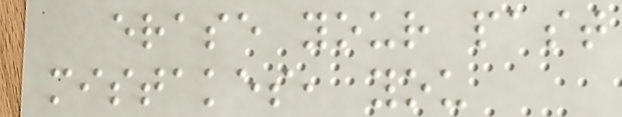erase your past
mistakes, you
